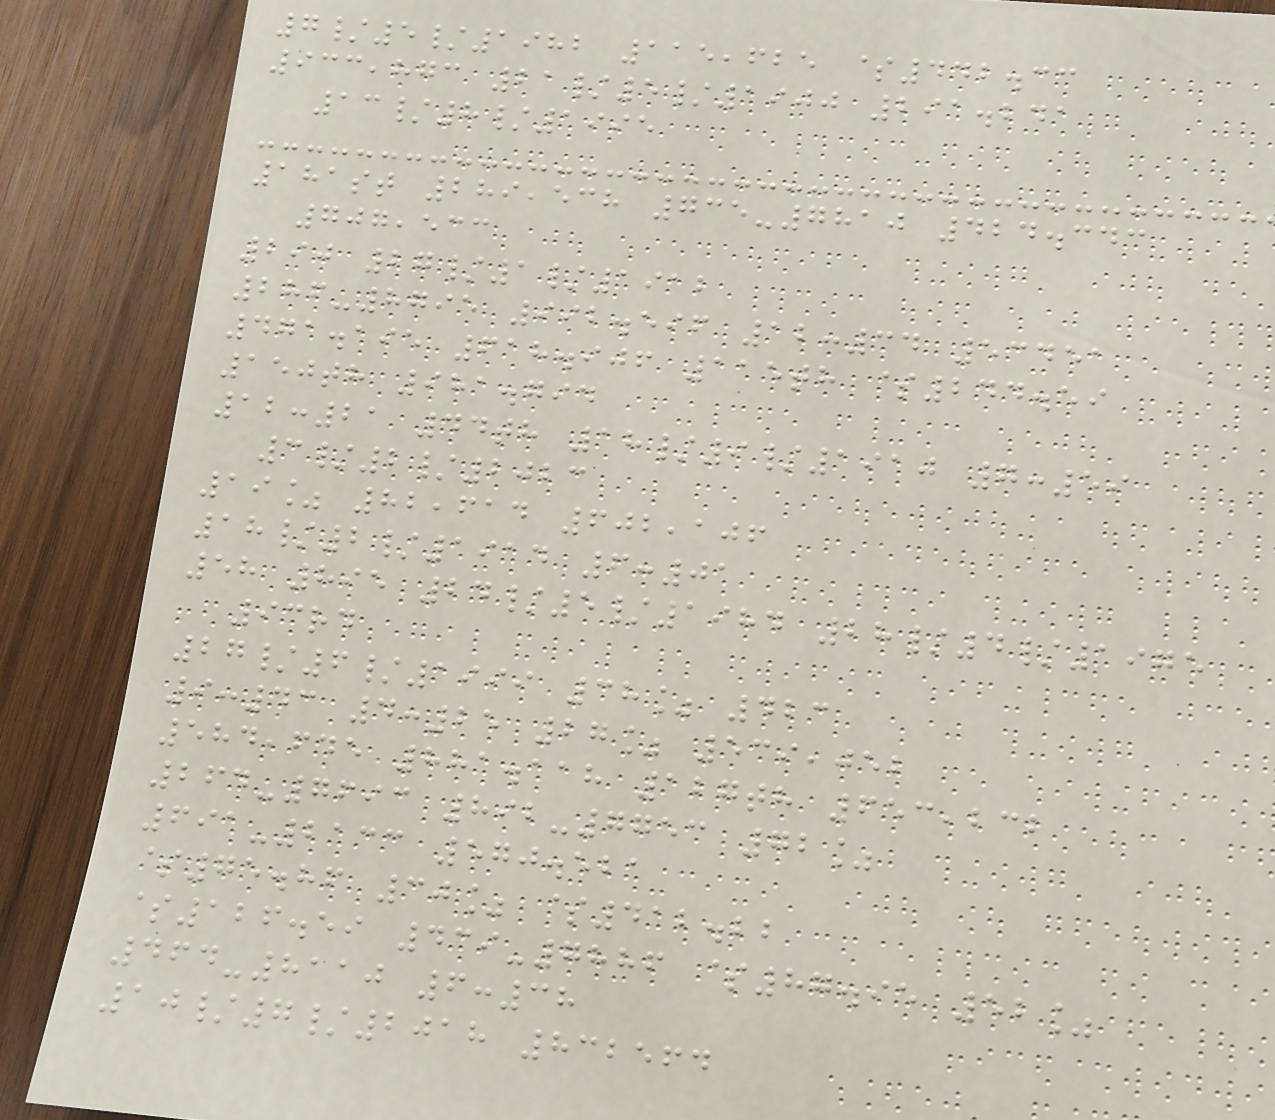7/5/1982 115,625 $442.33
933,873 21/5/1900 291.241
13/8/1995
181st 289,538 735-7810 424.343
707,533
290 27/1/1912
286-8795 992.596 12:34 53451
471.195 618.906 115th $244.59
150th 981.794
12:21 44th 18/9/1910 7:59
3/2/2023
19% 82,614 602,106
18/2/1914 6:01
58 895 24/5/1984 28/4/1975
93rd
27/6/1999 38% 423
9:43 4:25 27% 539,052
584,645 881.118 127th 653,232
264-7693 892-7753 72%
691-2133 570.521
$75.86 30% $412.22
$126.59 439-7886 $87.95 52%
464-8110 6:38
10/7/2018 832564
